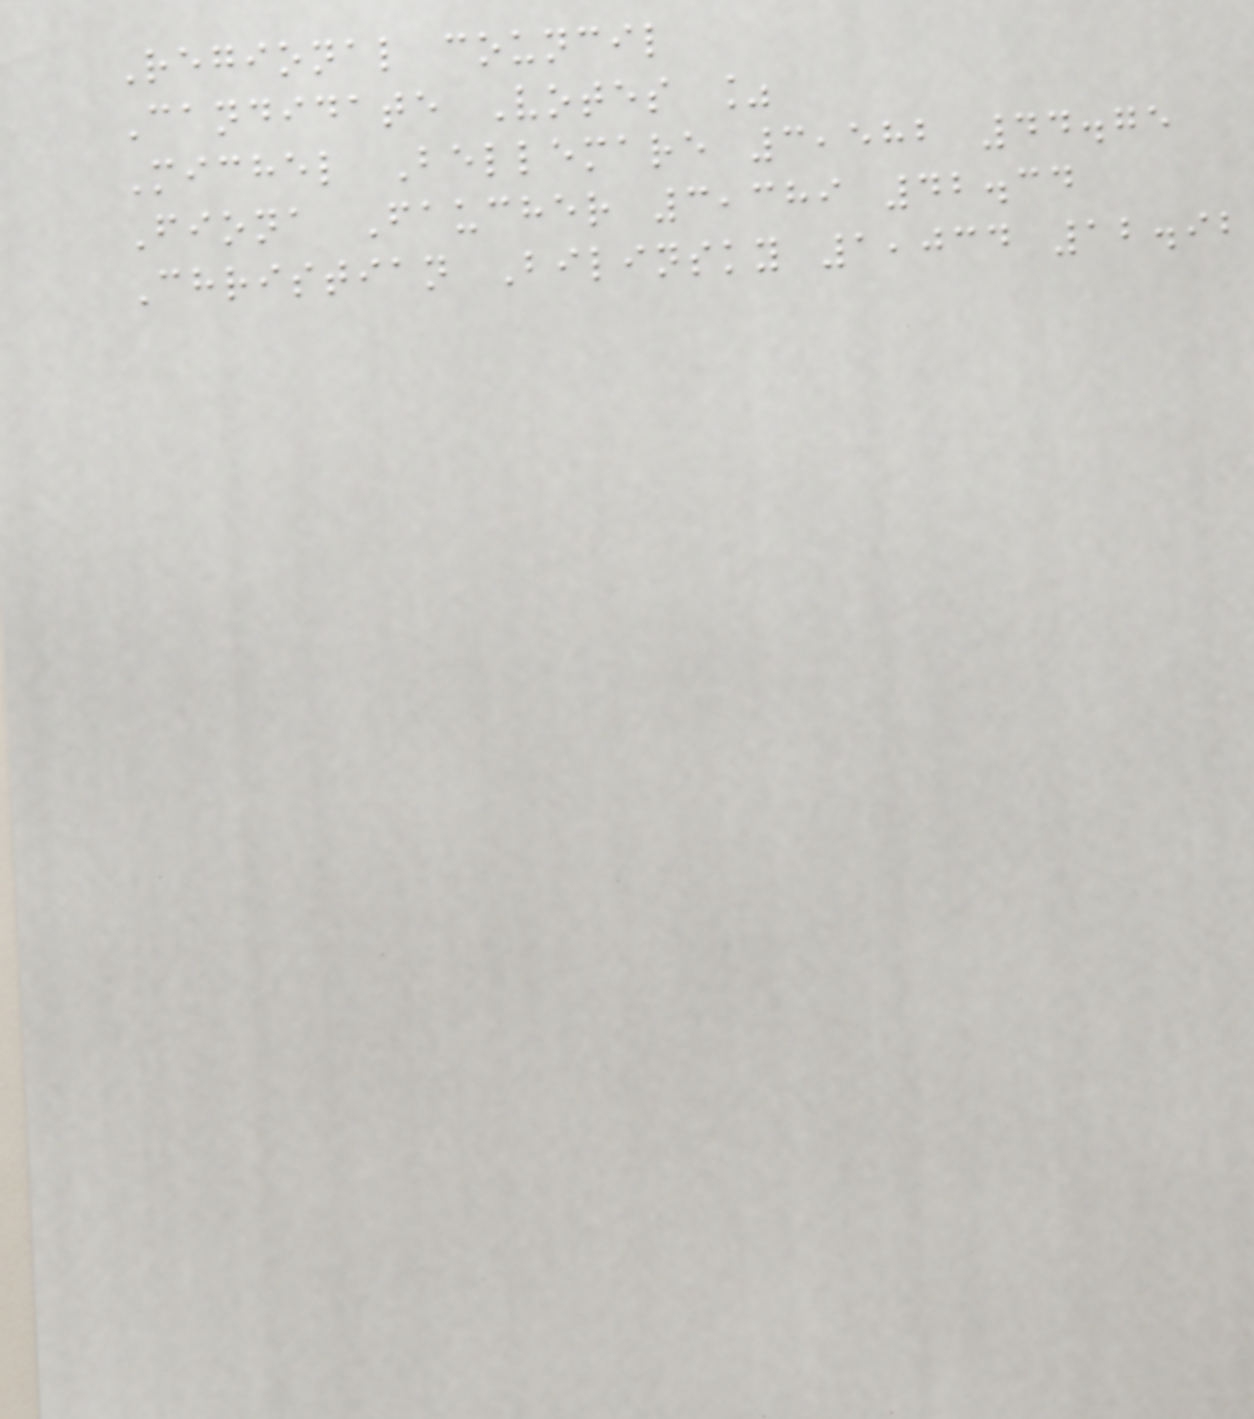Regional council
Candidate Votes %
Michel Bellemare 3,582 44.75
Fiona Faucher 3,389 42.34
Christian Bilinsky 1,034 12.92
